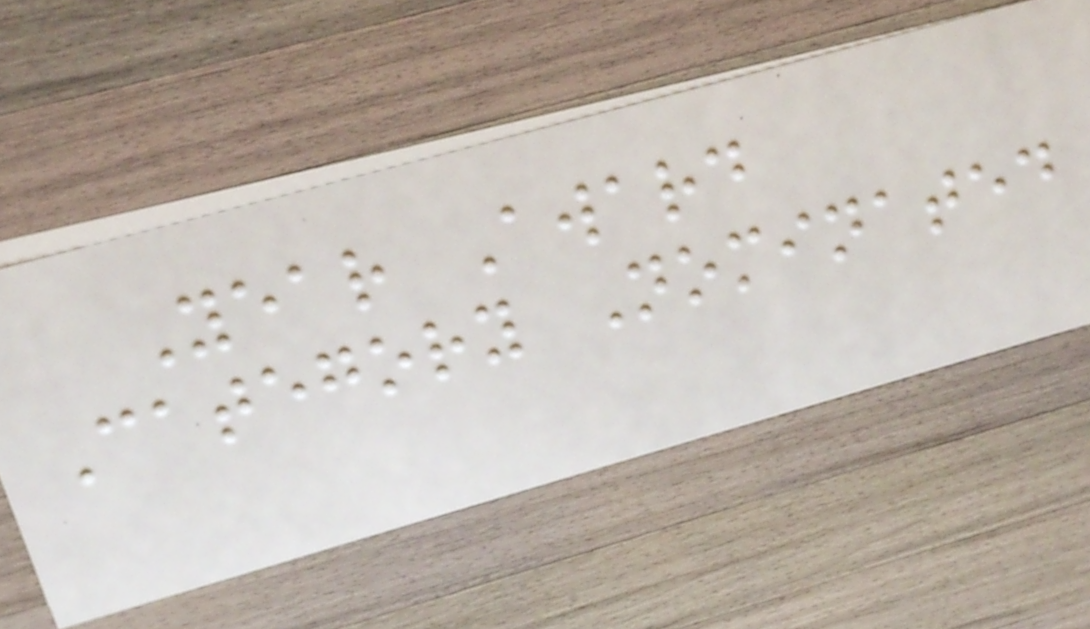Year Award
Category Nominated
